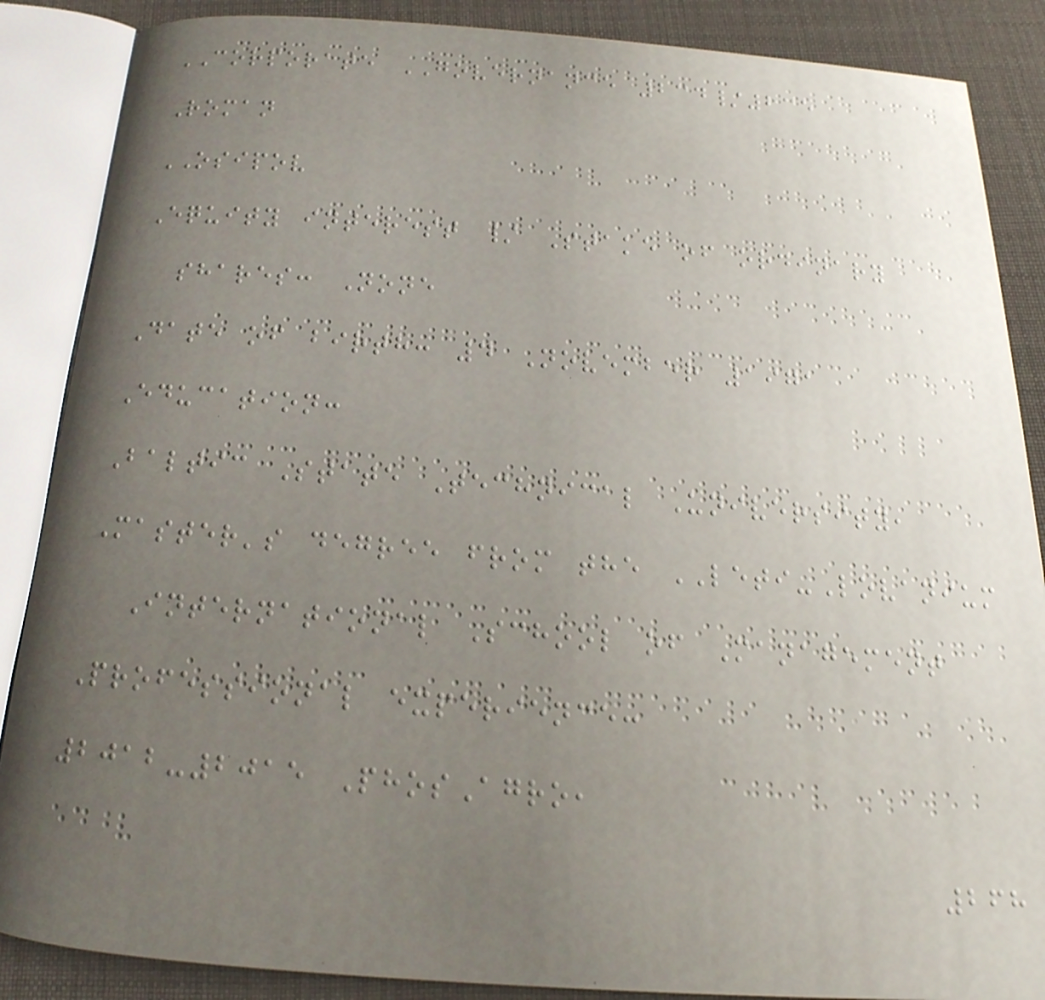CORPORATE GOVERNANCE 234/235
Roman
OSIPOV
Equity interest / Stake of ordinary
shares: None
Date of birth: 4 November 1971
Education:
Baltic State Technical University,
Master's degree from the LETI-Lovanium
International School of Management
Professional experience:
2012-2015 PhosAgro,
268
